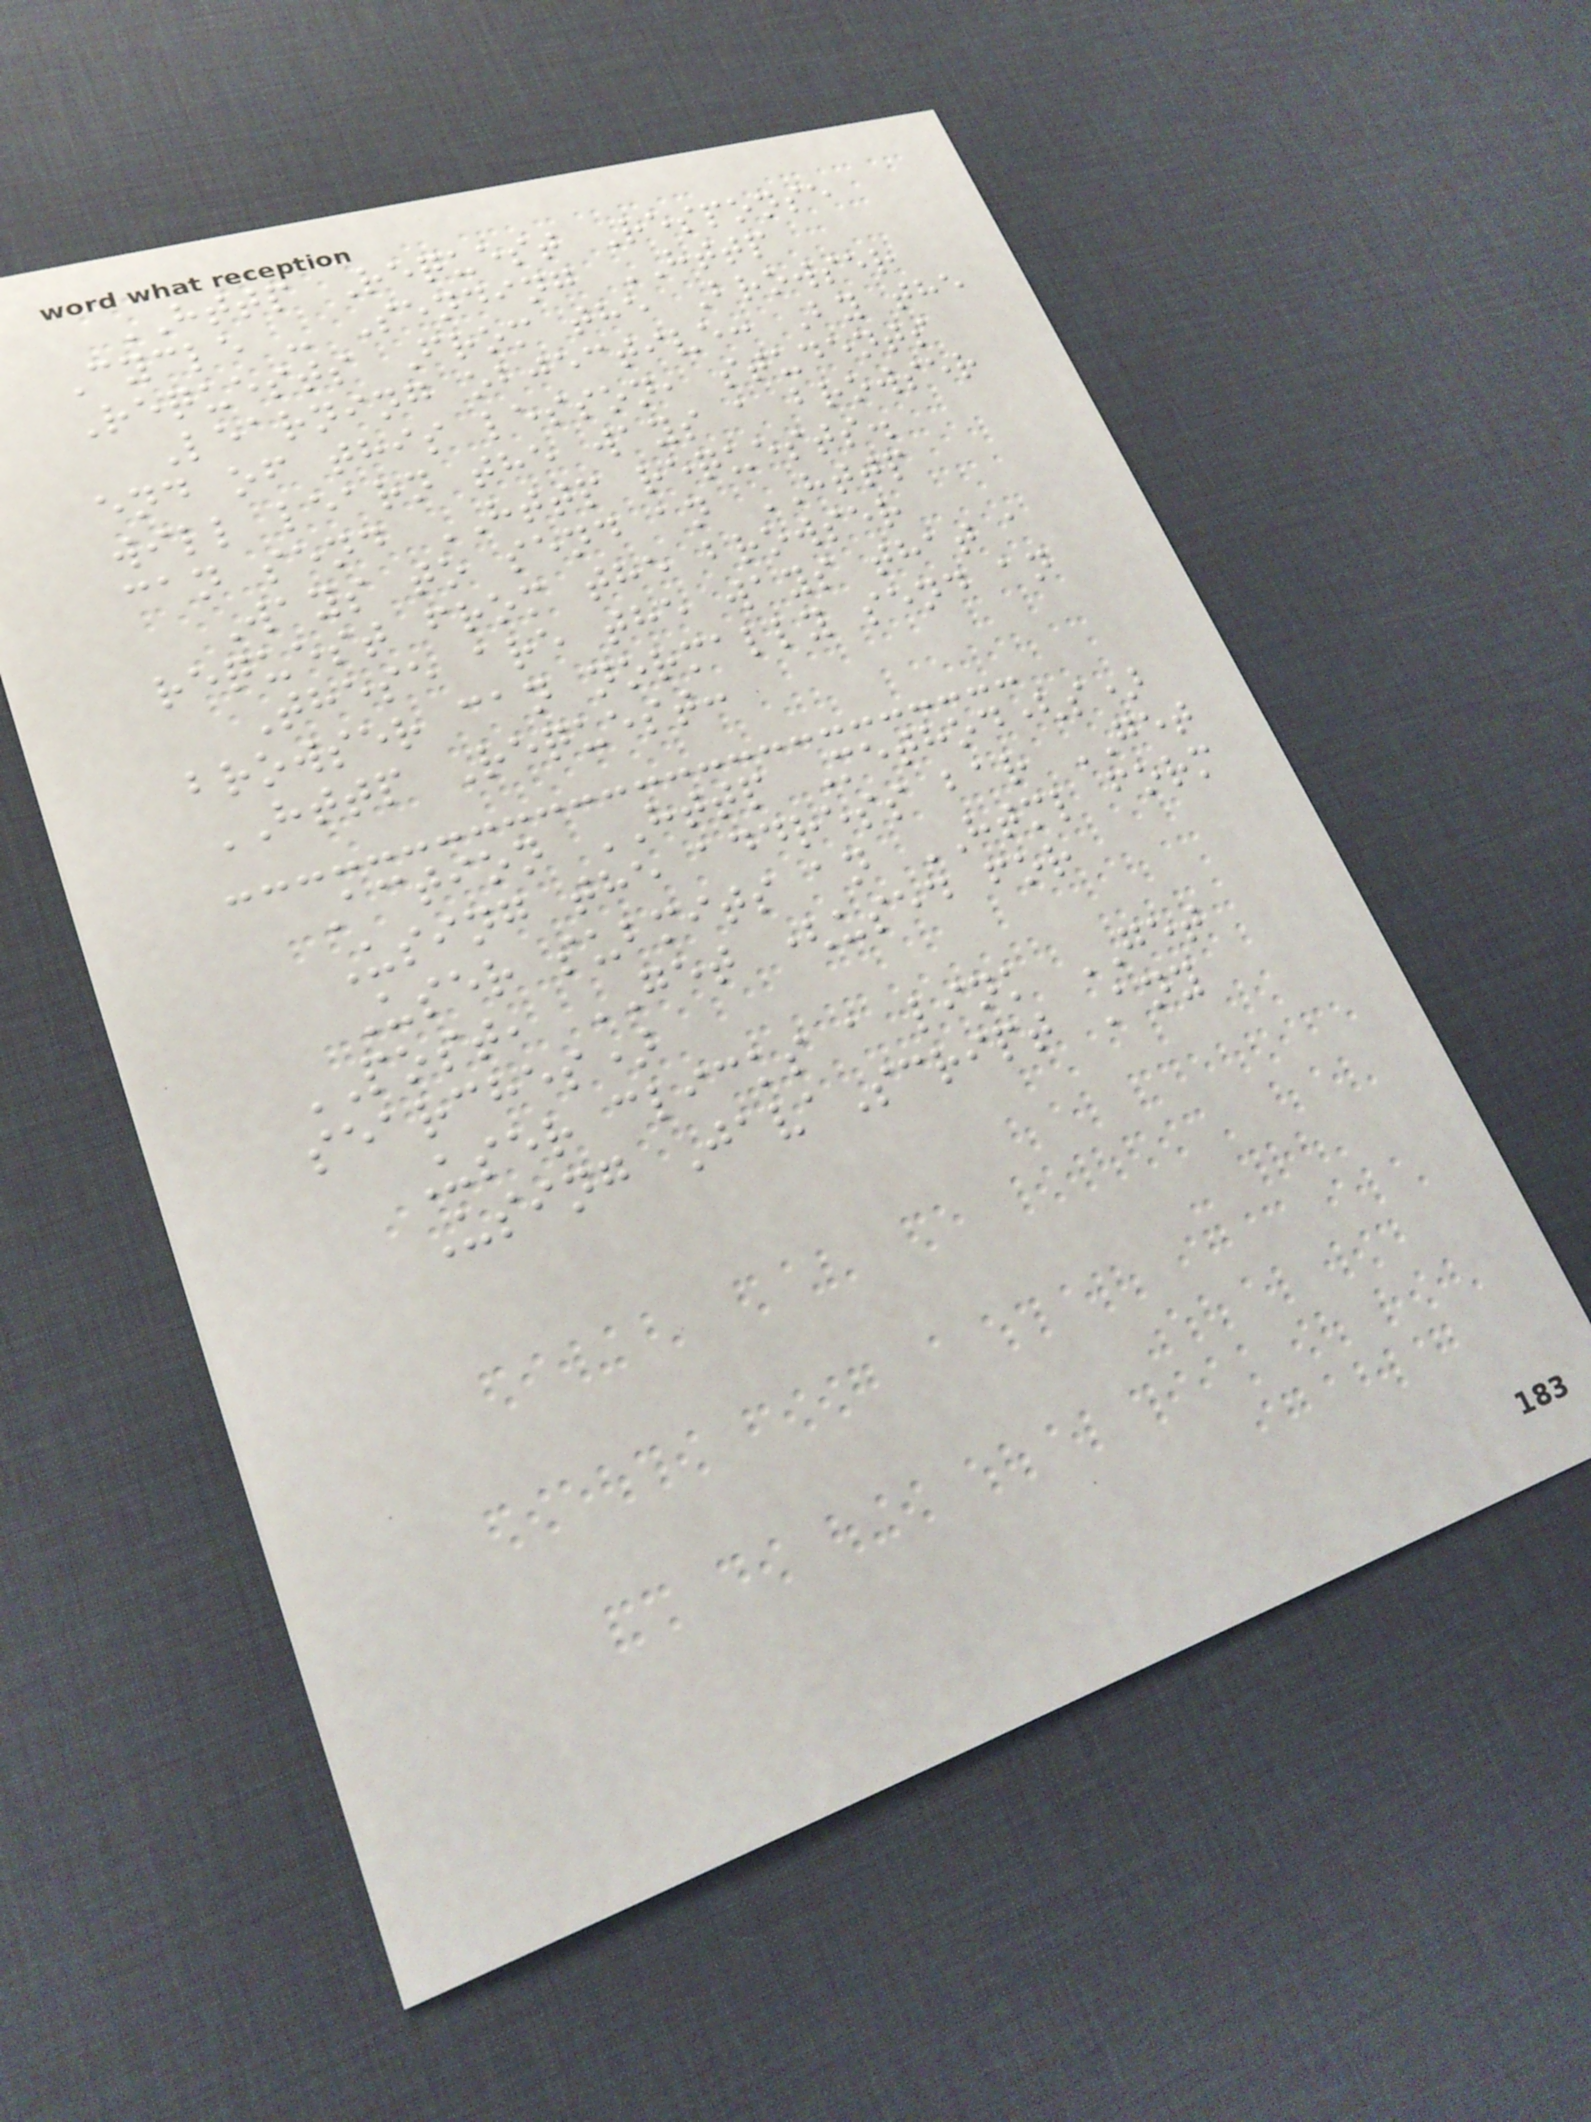HTTP Request Response
Cycle - Sending HTTP
Requests From the Browser
Learning objective: By the
end of this lesson, students
will learn the ways a browser
can send HTTP requests.
Ways to send an HTTP
request from the browser
These are the ways that a
browser can normally send an
HTTP Request:
Action HTTP Method(s)
Using the address bar GET
User submits an HTML form
POST, GET (used for
searches)
User clicks a link GET
Using JavaScript Any
